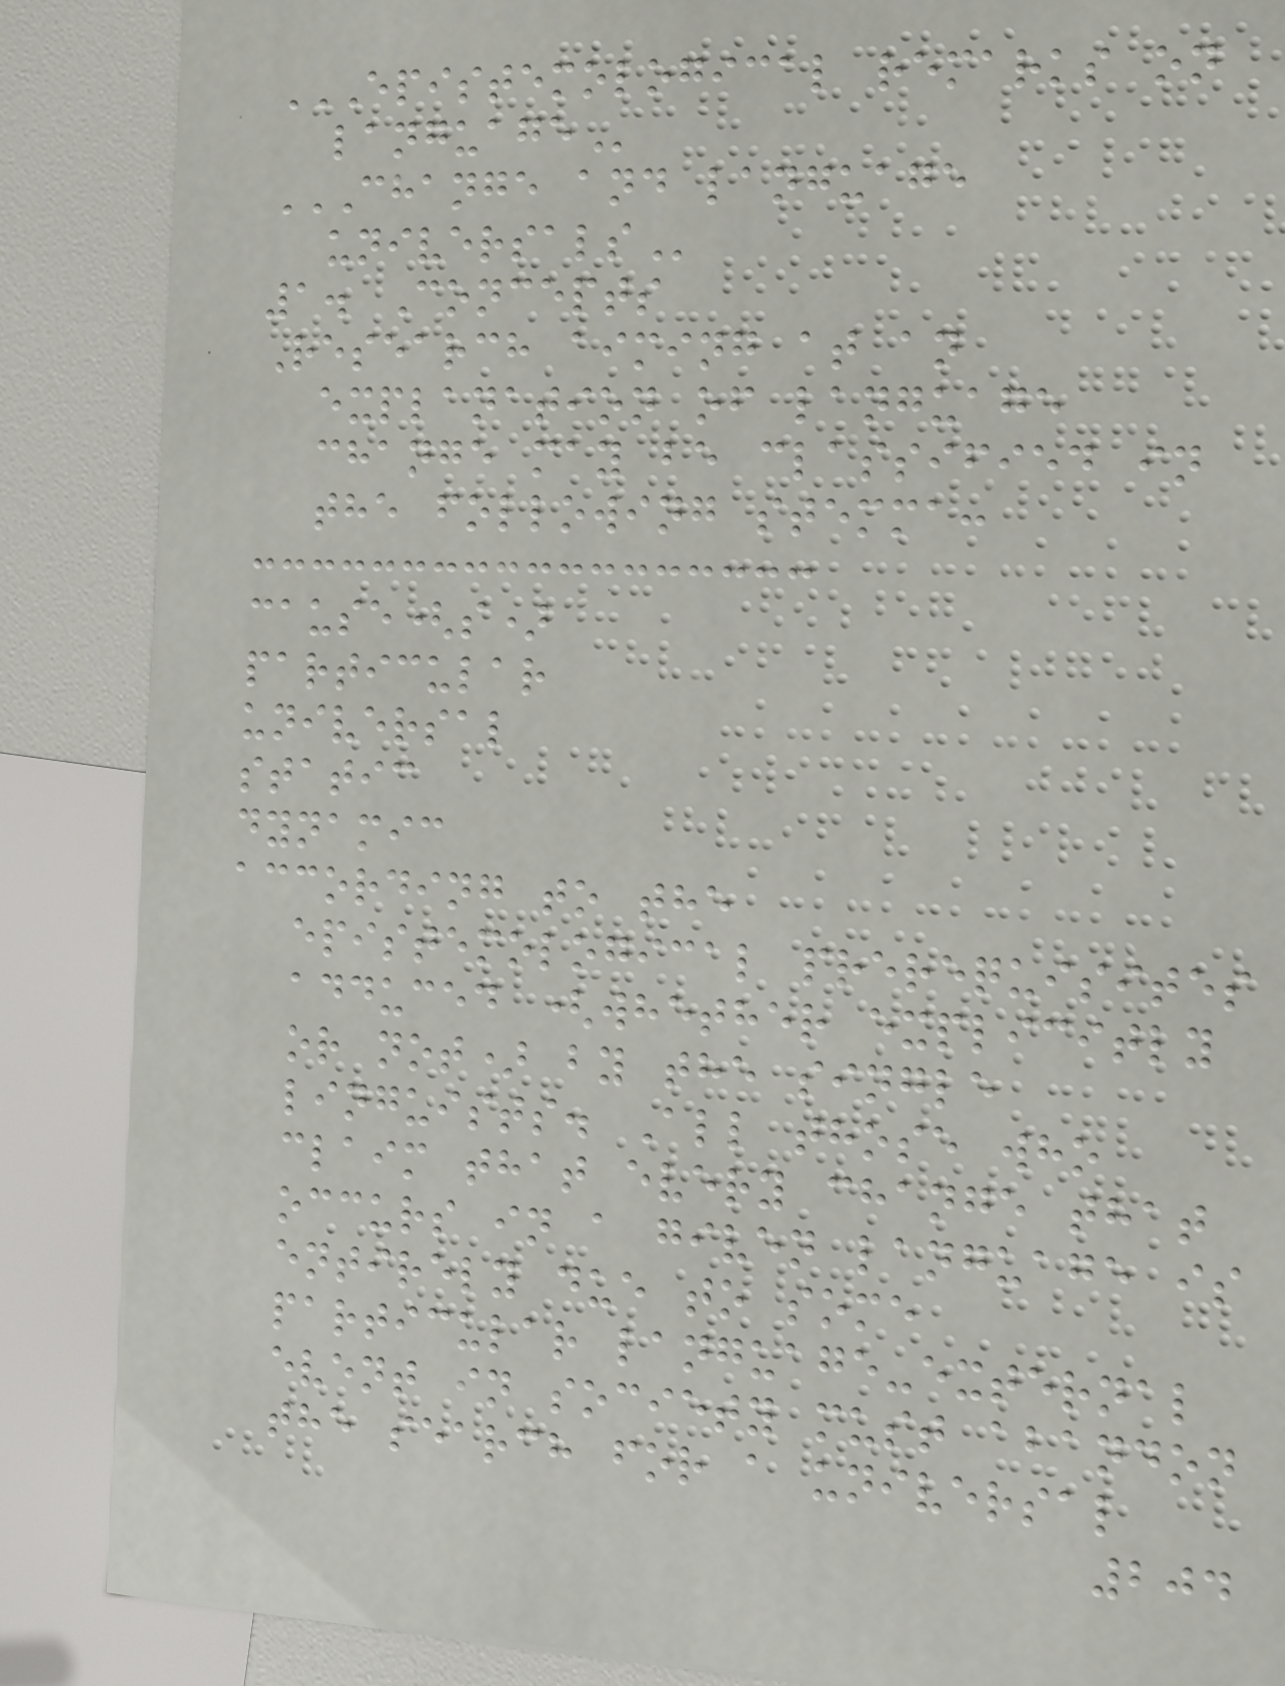EPISTEMOLOGICAL REMARKS ON
LANGUAGE
CHANGE AND LANGUAGE
UNIVERSALS
1. Concepts
Research aiming at an
explanation of language
change may be classified in
the following stemma:
cause(s)
particular
universal
static
dynamic
according to the
epistemological prerequisites
adduced (whether explicitly
or not) by the single
linguists. All those who
claim that every change that
occurs in a given language is
entirely due to some
particular language-external
event in society must abandon
the search for a universal
204
